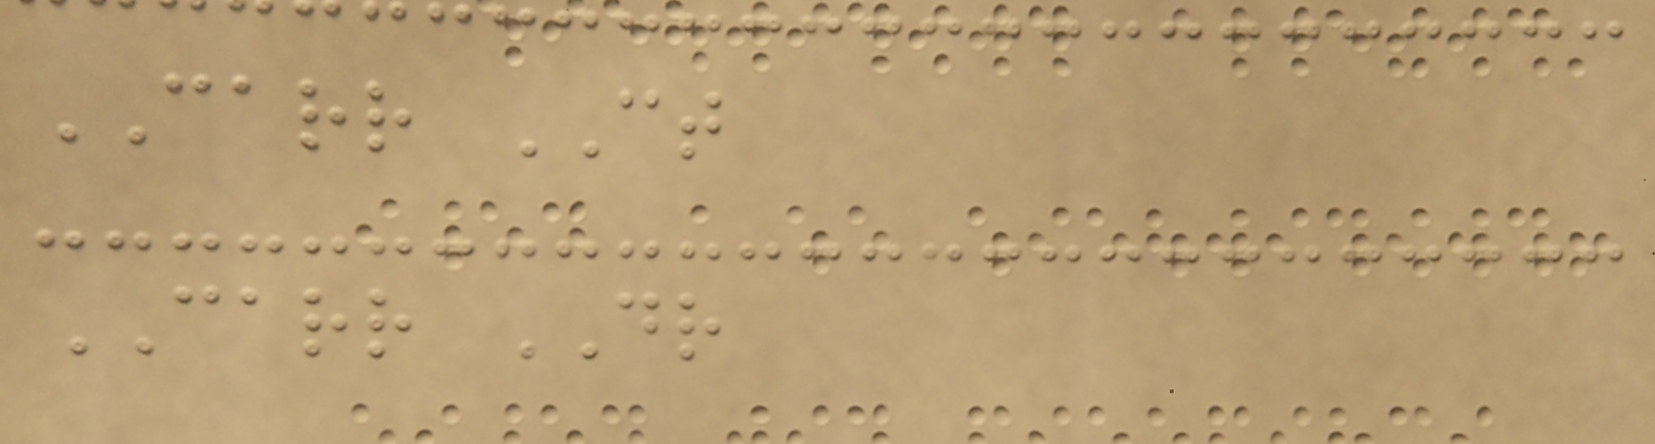CARR CT
CARR DR
